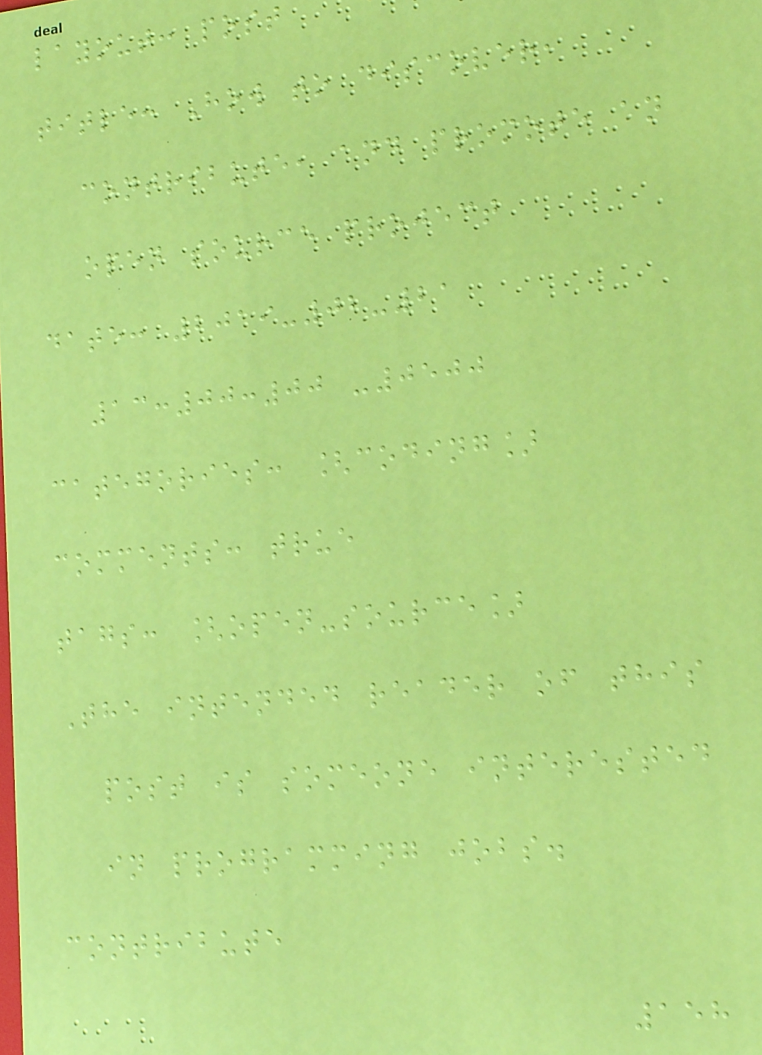layout: post
title: How to discover,
contribute, and promote an
open source project
date: 2019-02-21
13:00:00 -0500
categories: [coding]
comments: true
tags: [open-source]
The intended reader of this
post is someone interested
in programming jobs.
contribute
158
